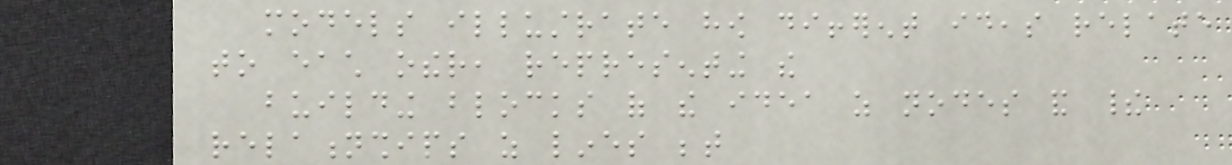models illustrate how different ideas relate
to each other, representing the
building blocks of the idea as nodes and their
relationships as lines between
